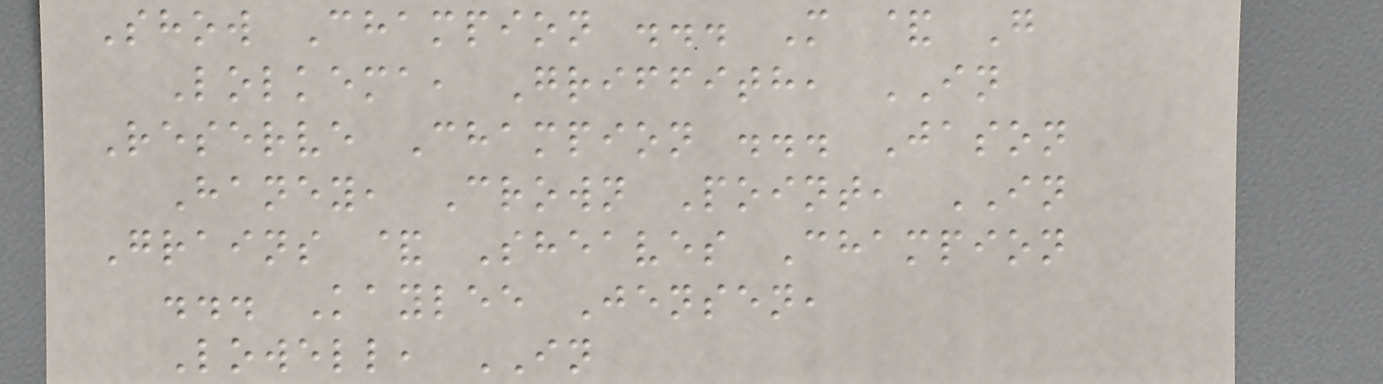Show Champion ... M & G
Lolkema, Griffith, IN
Reserve Champion ... Jason
Haney, Crown Point, IN
Grains & Sheaves Champion
... Kaylee Jensen,
Lowell, IN
